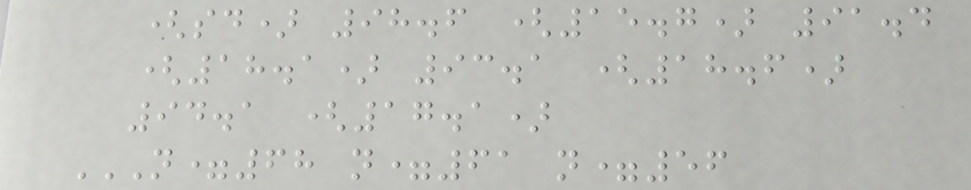(sd) 98.6 (15.7) 91.4
(18.1) 93.1 (18.6)
94.1 (17.1)
N=68 N=61 N=56
